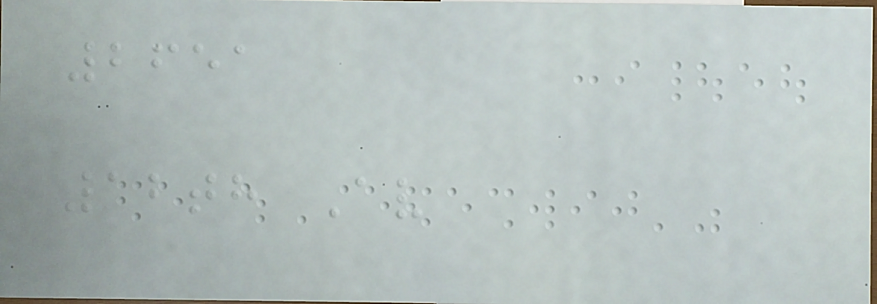2651
12th Av
